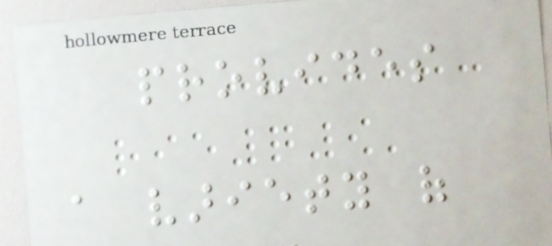provides
a variety of
